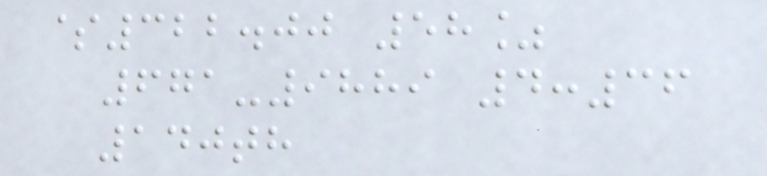$322.00 58%
671-9889 4:36
140th
